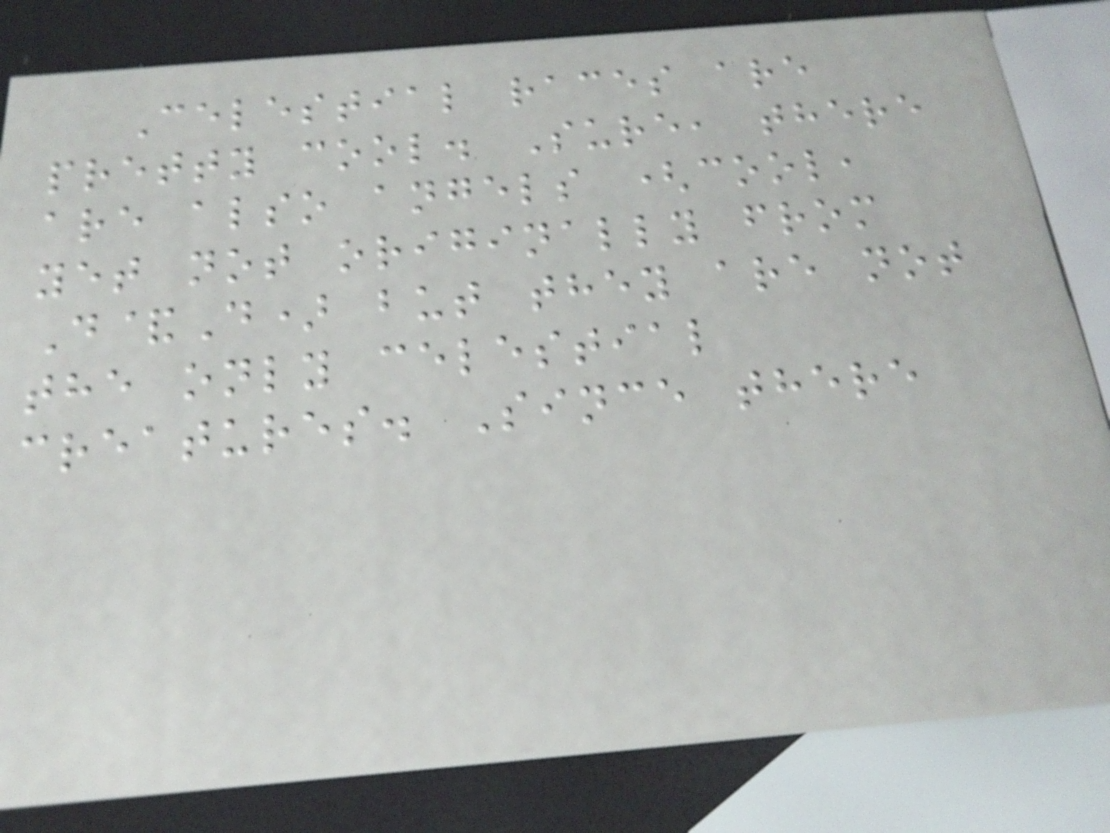Celestial races are
pretty cool. Sure, there
are also angels (cool,
yet not originally from
D&D) but they are not
the only celestial
creatures. Since there
